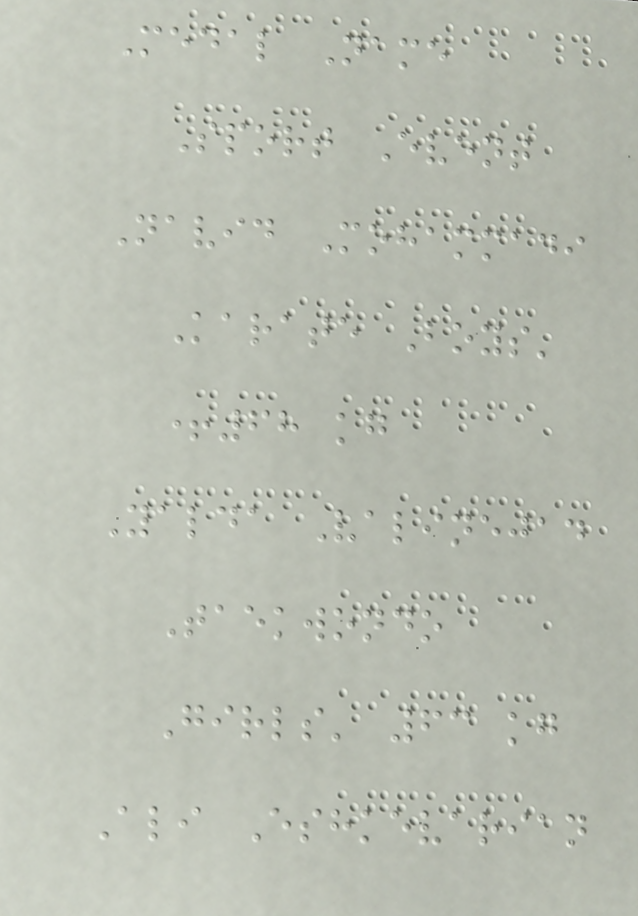Medal Name
Sport Event
Navid Mohammadi
Karate Boys'
+68 kg
Yalda Valinejad
Taekwondo
Girls' 63 kg
Ali Eshkevarian
